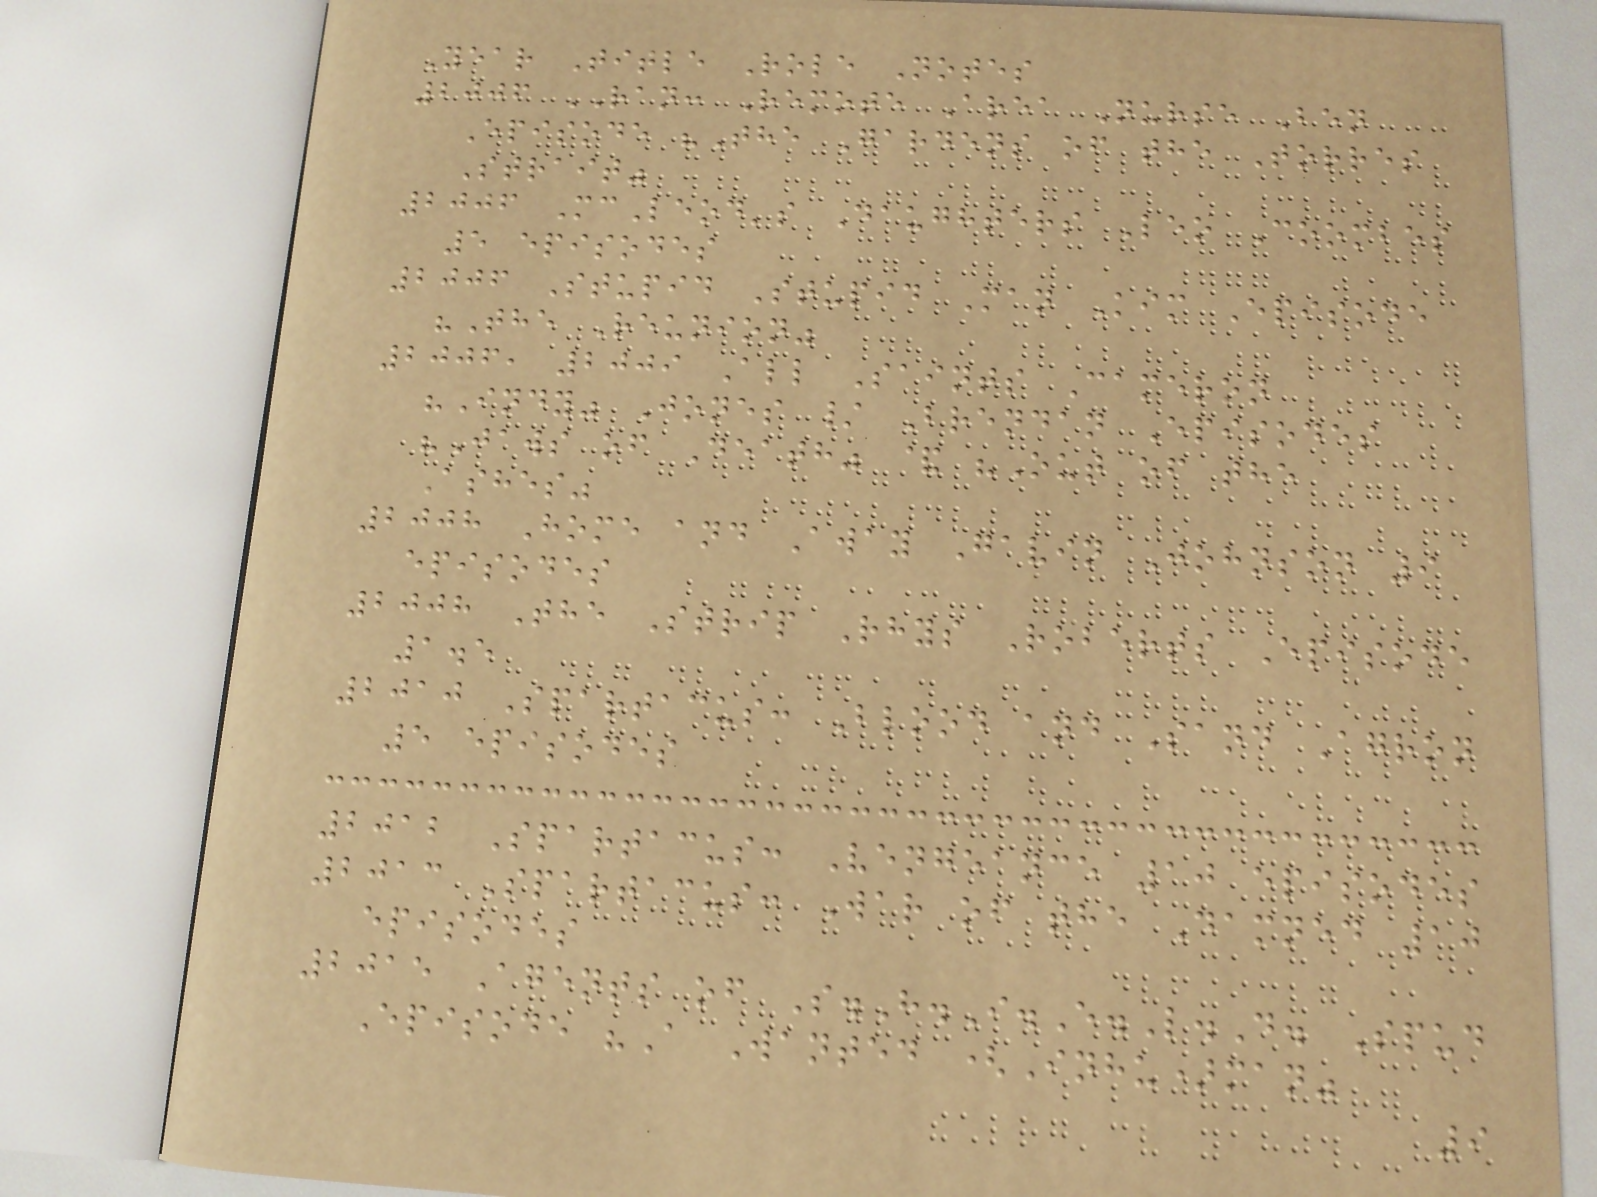Year Title Role Notes
2006 RAN: Remote Area Nurse Ben
Episode "The Gardens of the Torres
Strait"
2006 McLeod's Daughters Leo Coombes
5 episodes
2006 Stupid Stupid Man Kim Episode
"The Reunion"
2006, 2009 All Saints Cameron
"Indy" Jones / Brendan Episodes
"Jaws of Death" & "Out of the
Ashes"
2008 Home and Away Gavin Johnson 9
episodes
2008 The Strip Rhys Roberts Episode
1.5
2010 Spartacus: Blood and Sand Agron
5 episodes
2012 Spartacus: Vengeance 10 episodes
2013 Spartacus: War of the Damned 10
episodes
2015 Agents of S.H.I.E.L.D. Spud
Episode "A Wanted (Inhu)man"
9
